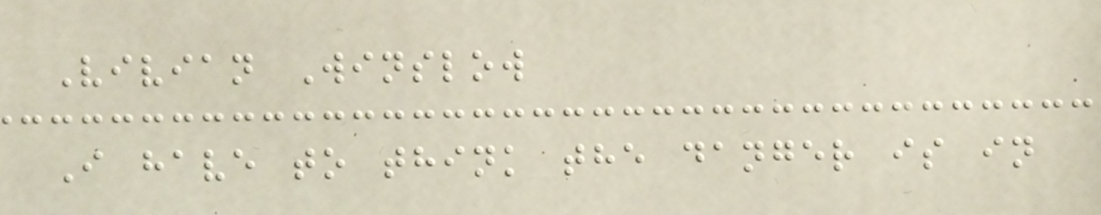Vivian Winslow
I have to think the danger is in
